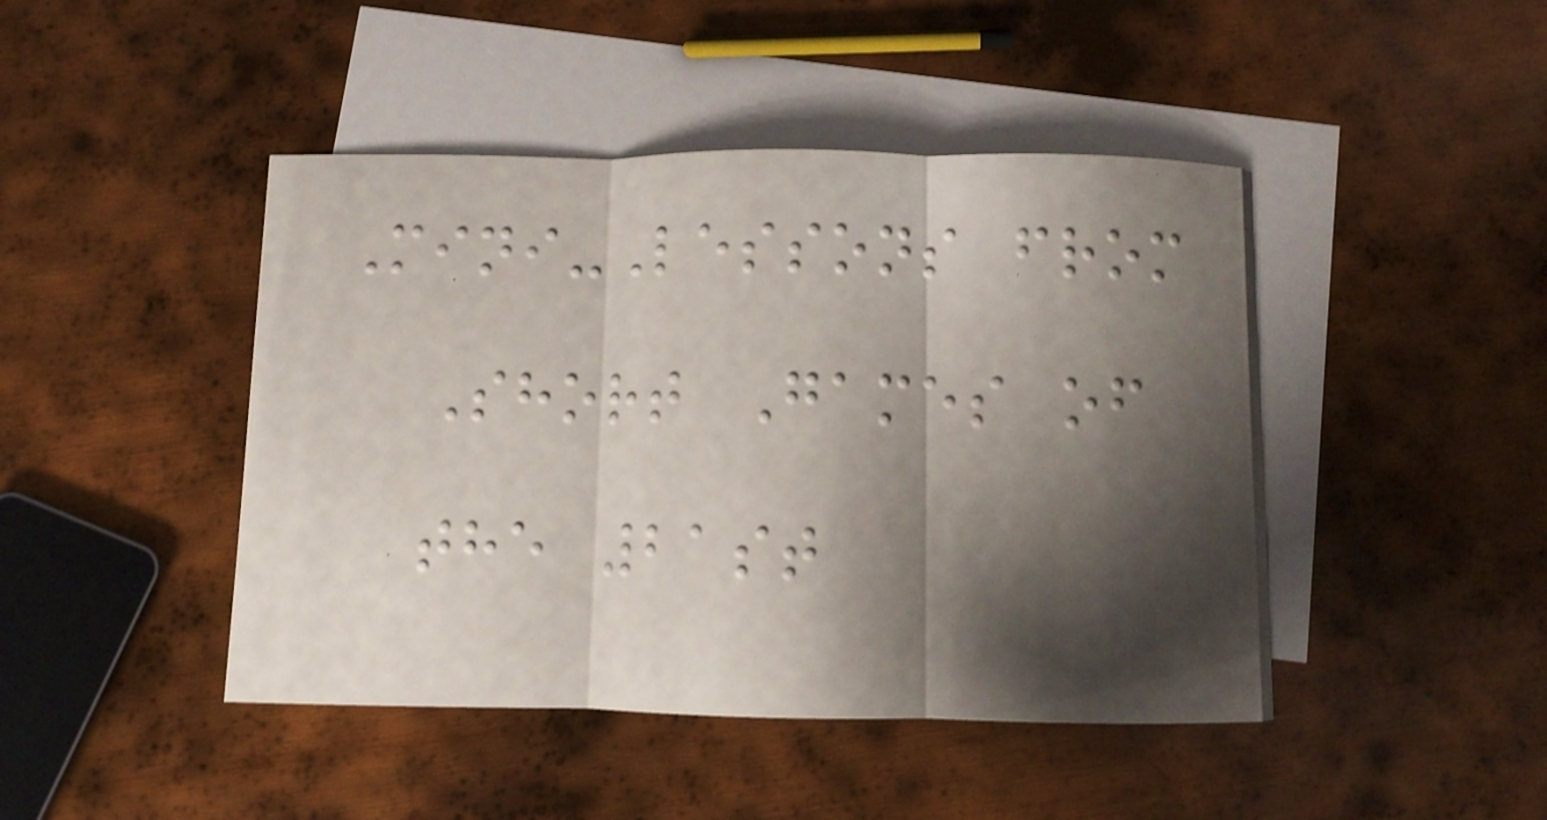Mini-Lessons from
Short Games of
the 21st
